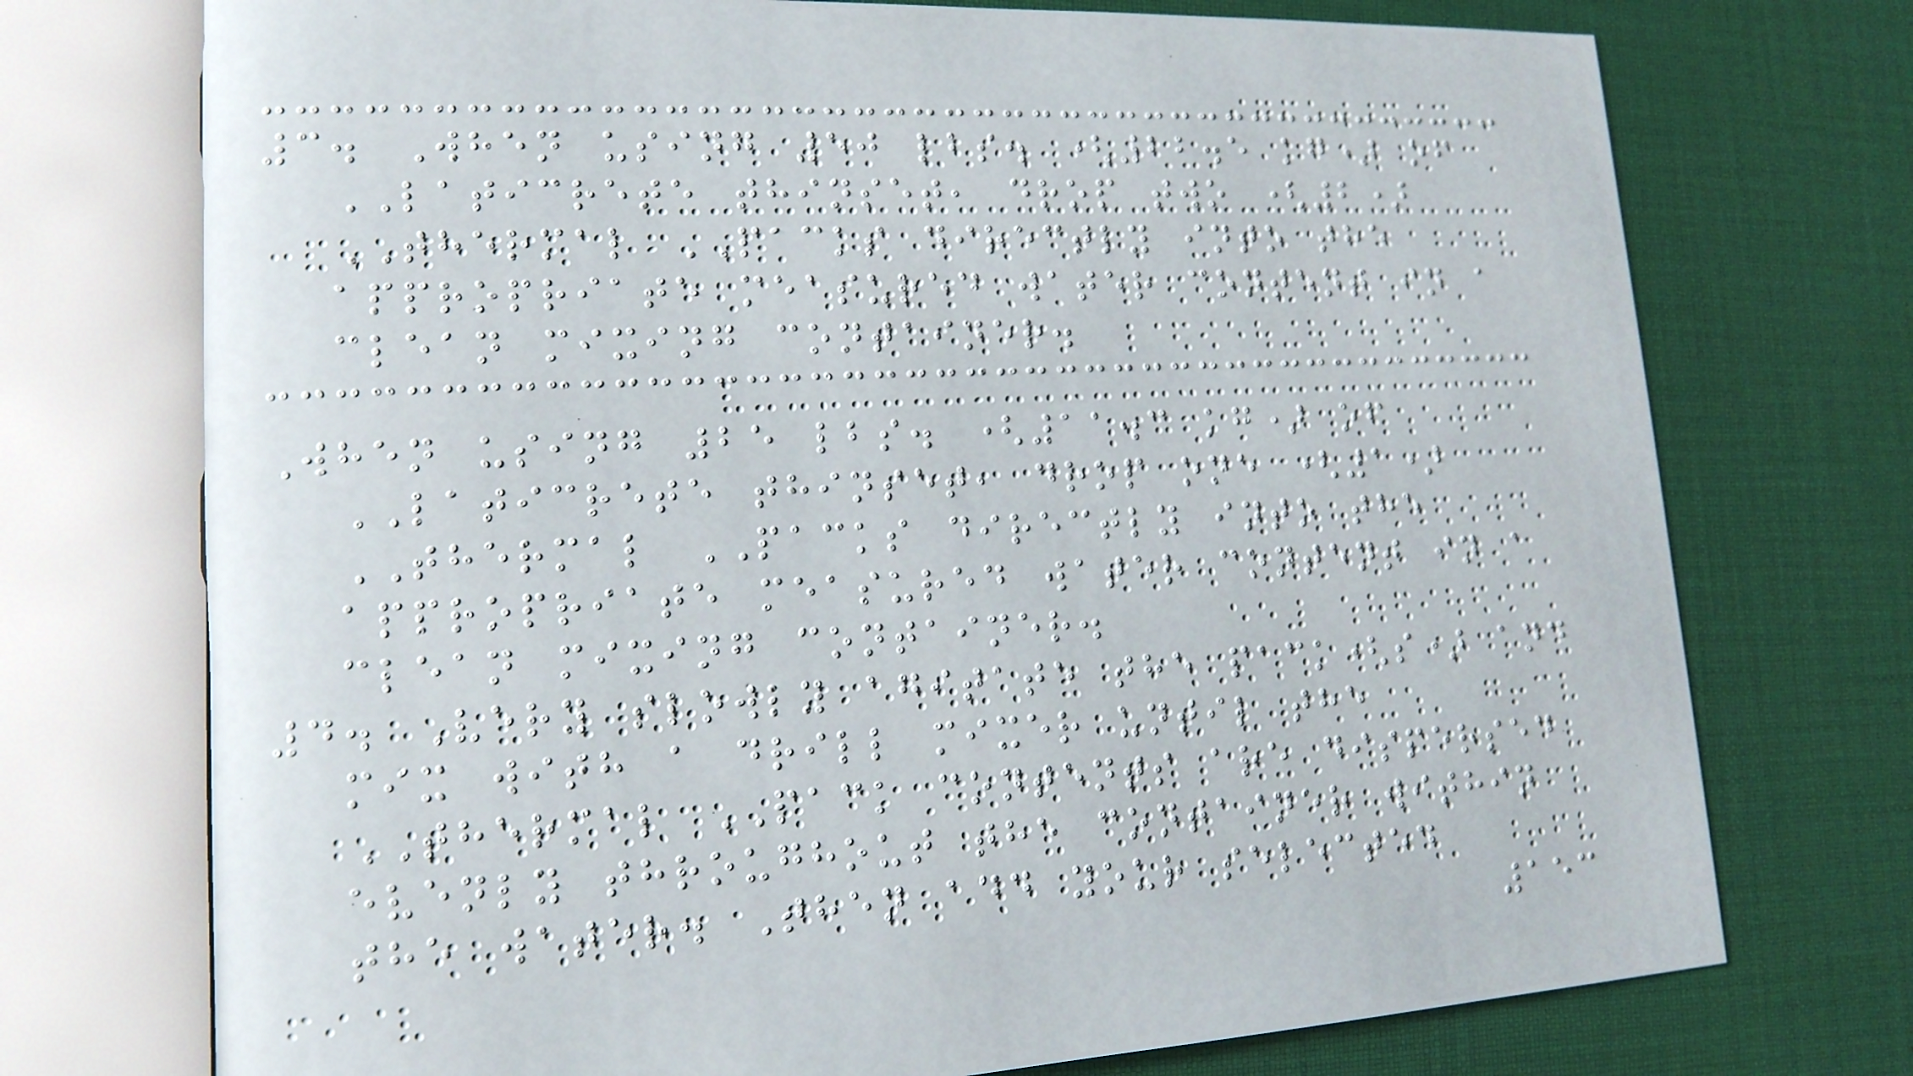3. When using 50 lbs. (22.5 kg) of
LATICRETE thinset, drop two (2)
THERMAL PACKS directly into the
appropriate measured water content in a
clean mixing container.
When using 25 lbs. (11.3 kg) of
LATICRETE thinset, drop one (1)
THERMAL PACKS directly into the
appropriate measured water content in a
clean mixing container.
4. Very slowly agitate the pack(s) and
mix with a drill mixer until the
THERMAL PACK contents are dispersed
evenly throughout the container within
the water. Then add your selected
153
